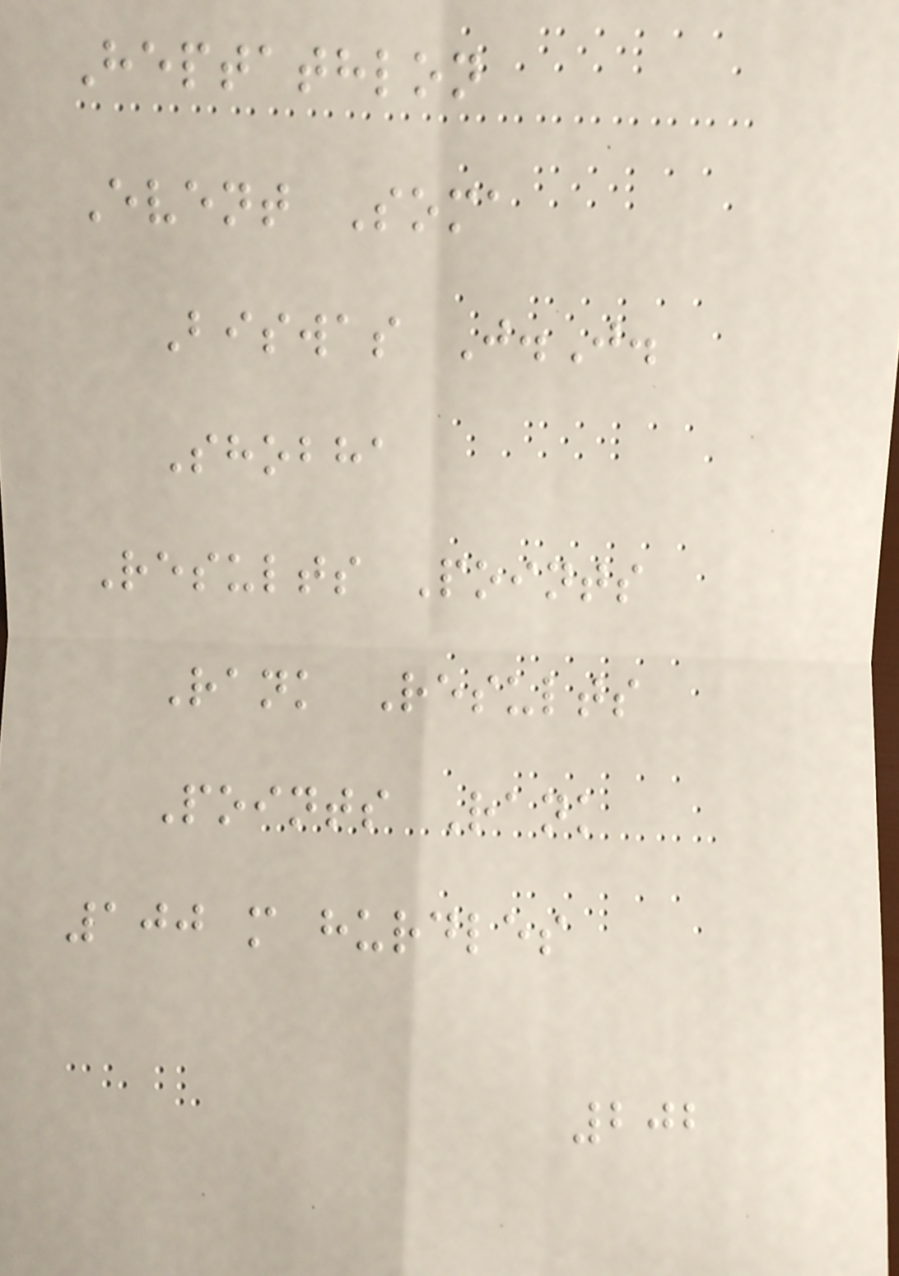Heptathlon
Event Soma
Biswas J.J.
Shobha
Results Points
Rank Results
Points Rank
100 m hurdles
202
